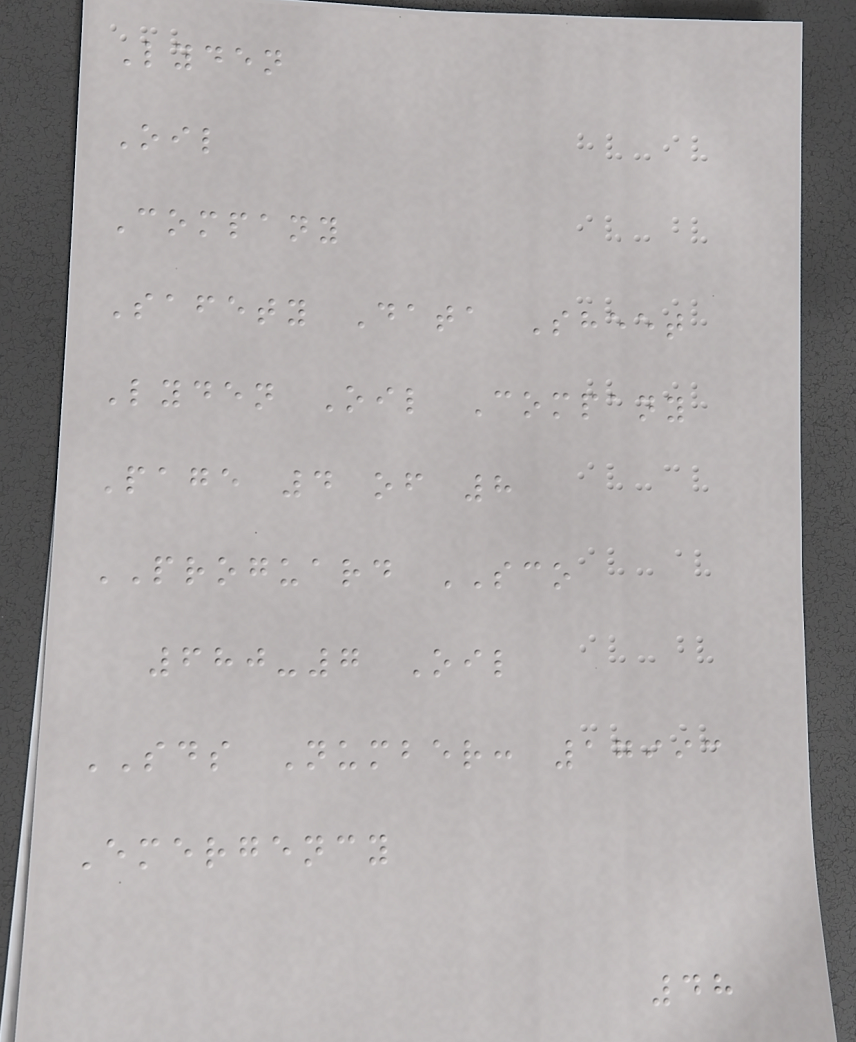Lyden
Oil
Company
Safety Data Sheet
Lyden Oil Company
Page 4 of 8
PROGUARD SCO
680-7 Oil
SDS Number: 17993
Emergency
48
